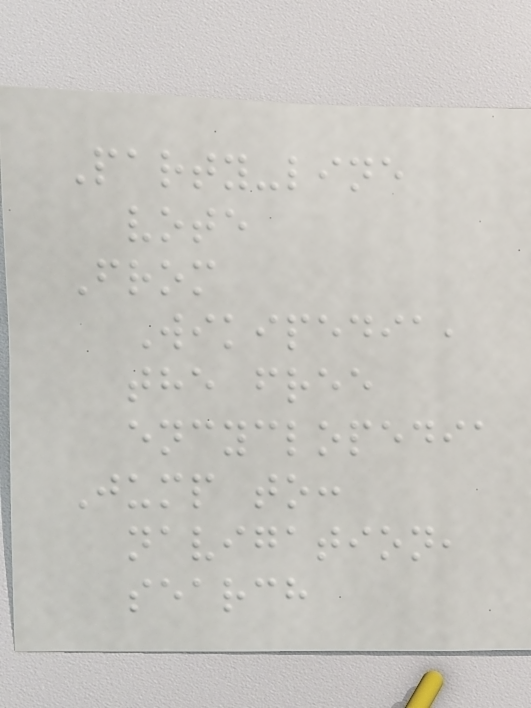Party-line
vote
From
Wikipedia,
the free
encyclopedia
Jump to:
navigation,
search
